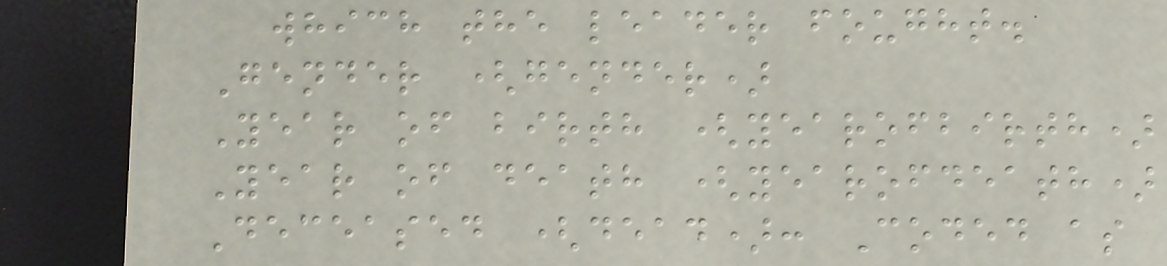which the leader fought.
Gender (gender)
Year of birth (yearofbirth)
Year of death (yearofdeath)
Deceased (dead): Coded as
